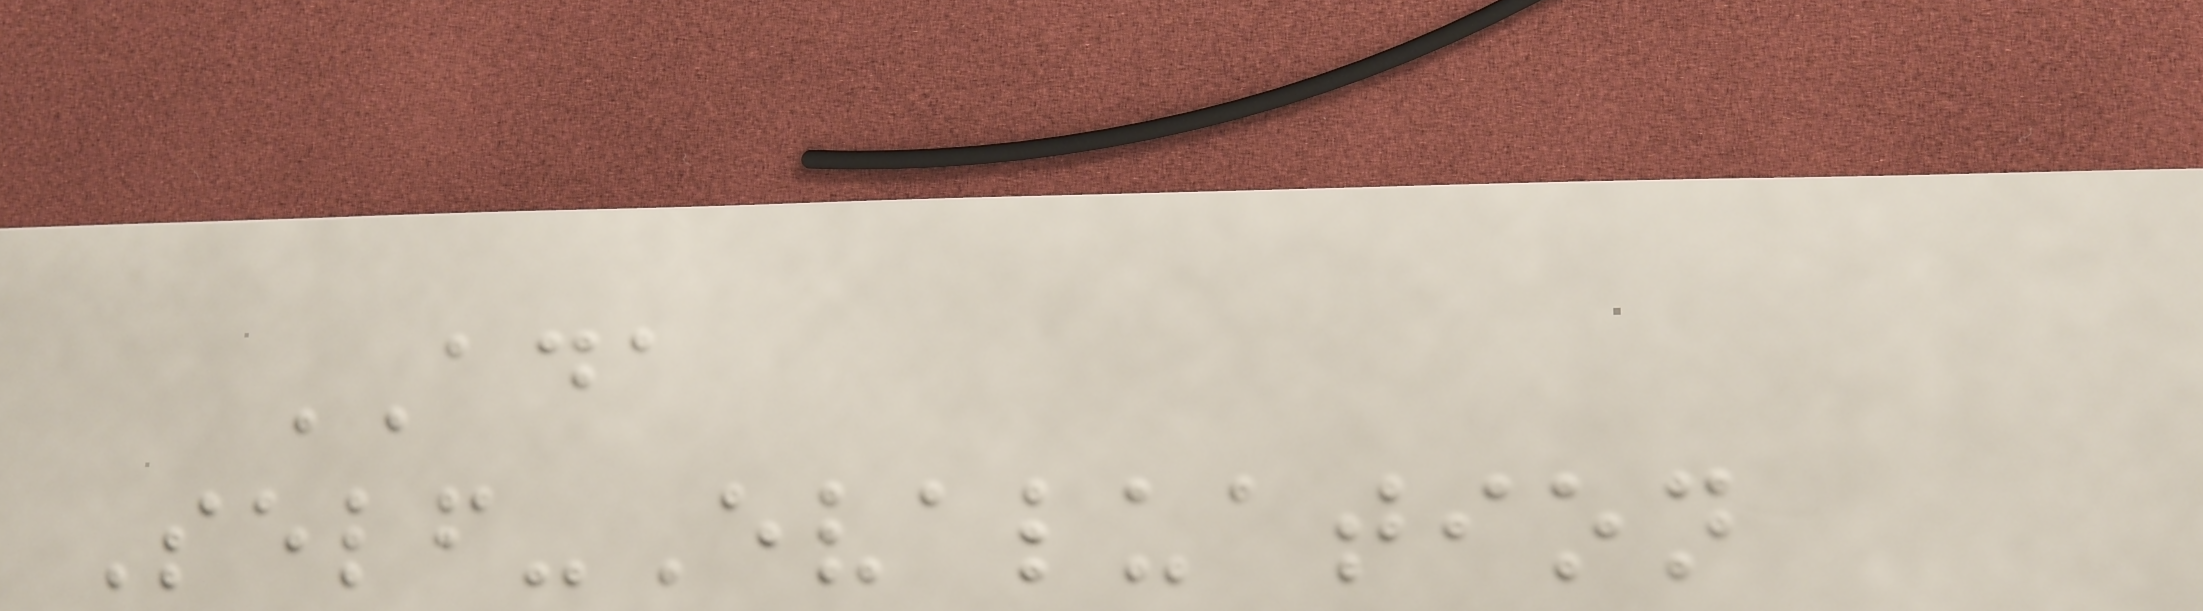ADA
Self-Evaluation
